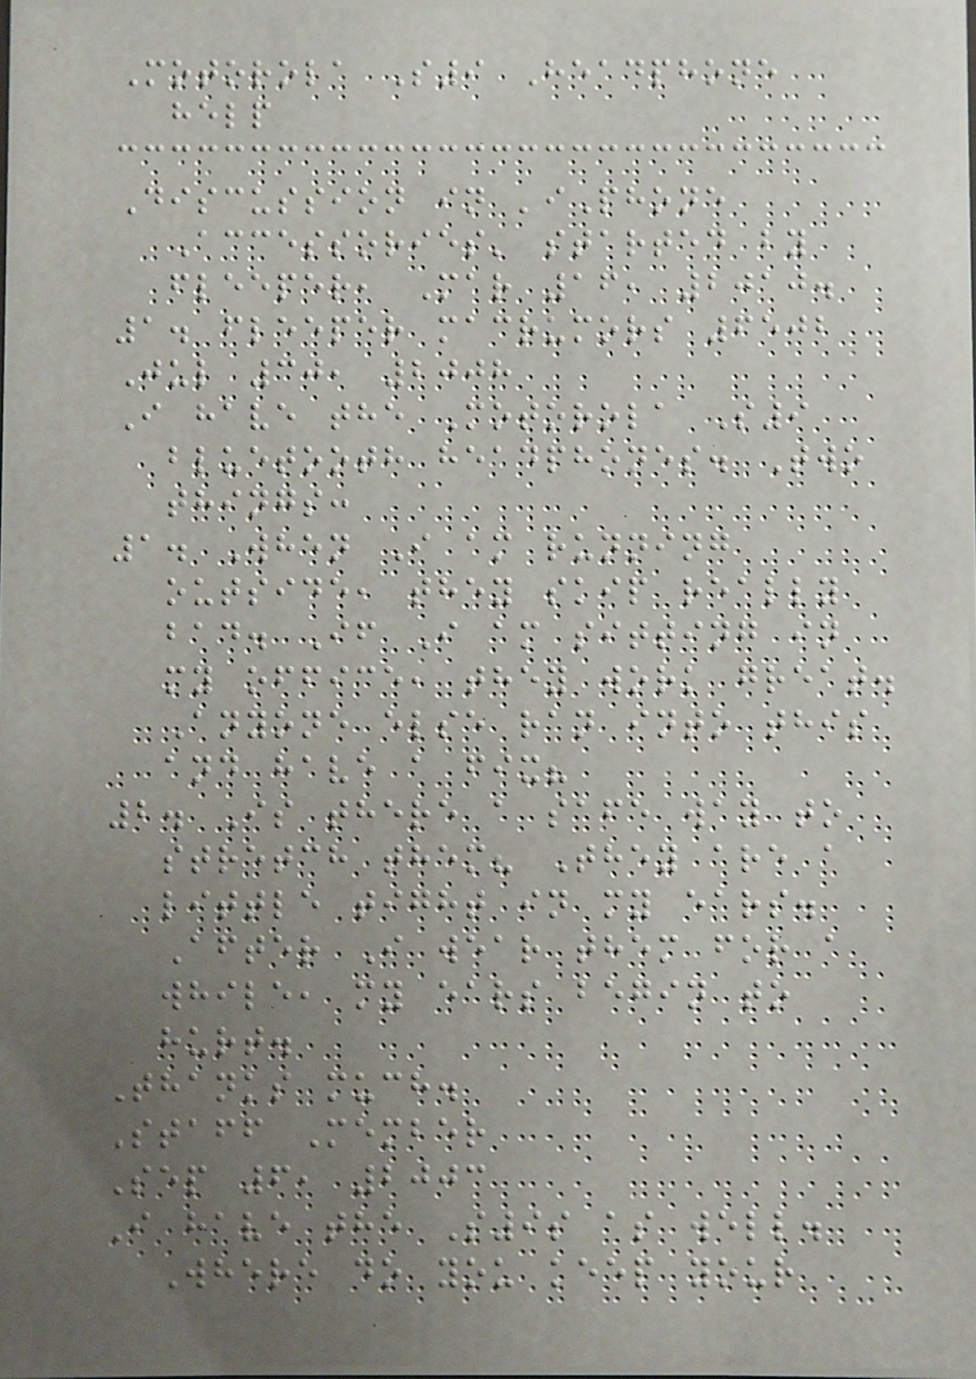Motorola S9 Headphone
help
Discussion in 'iPhone
Accessories' started by
fleeper, Mar 16, 2010.
1. fleeper macrumors 6502
Jul 30, 2008
I have the Motorola S9
bluetooth headphones. Two
things:
1. When I am running
outside, they skip really
bad. If I am sitting in
my office, they work great.
Anyone else ran into this
and have a fix?
2. Is there a safe way to
stretch them? They are a
little tight in my ears.
After I wear them for a
while, my ears begin to
hurt.
Thanks much.
Staff Member
Sep 6, 2003
I have the S9s as well.
Where do you keep your
